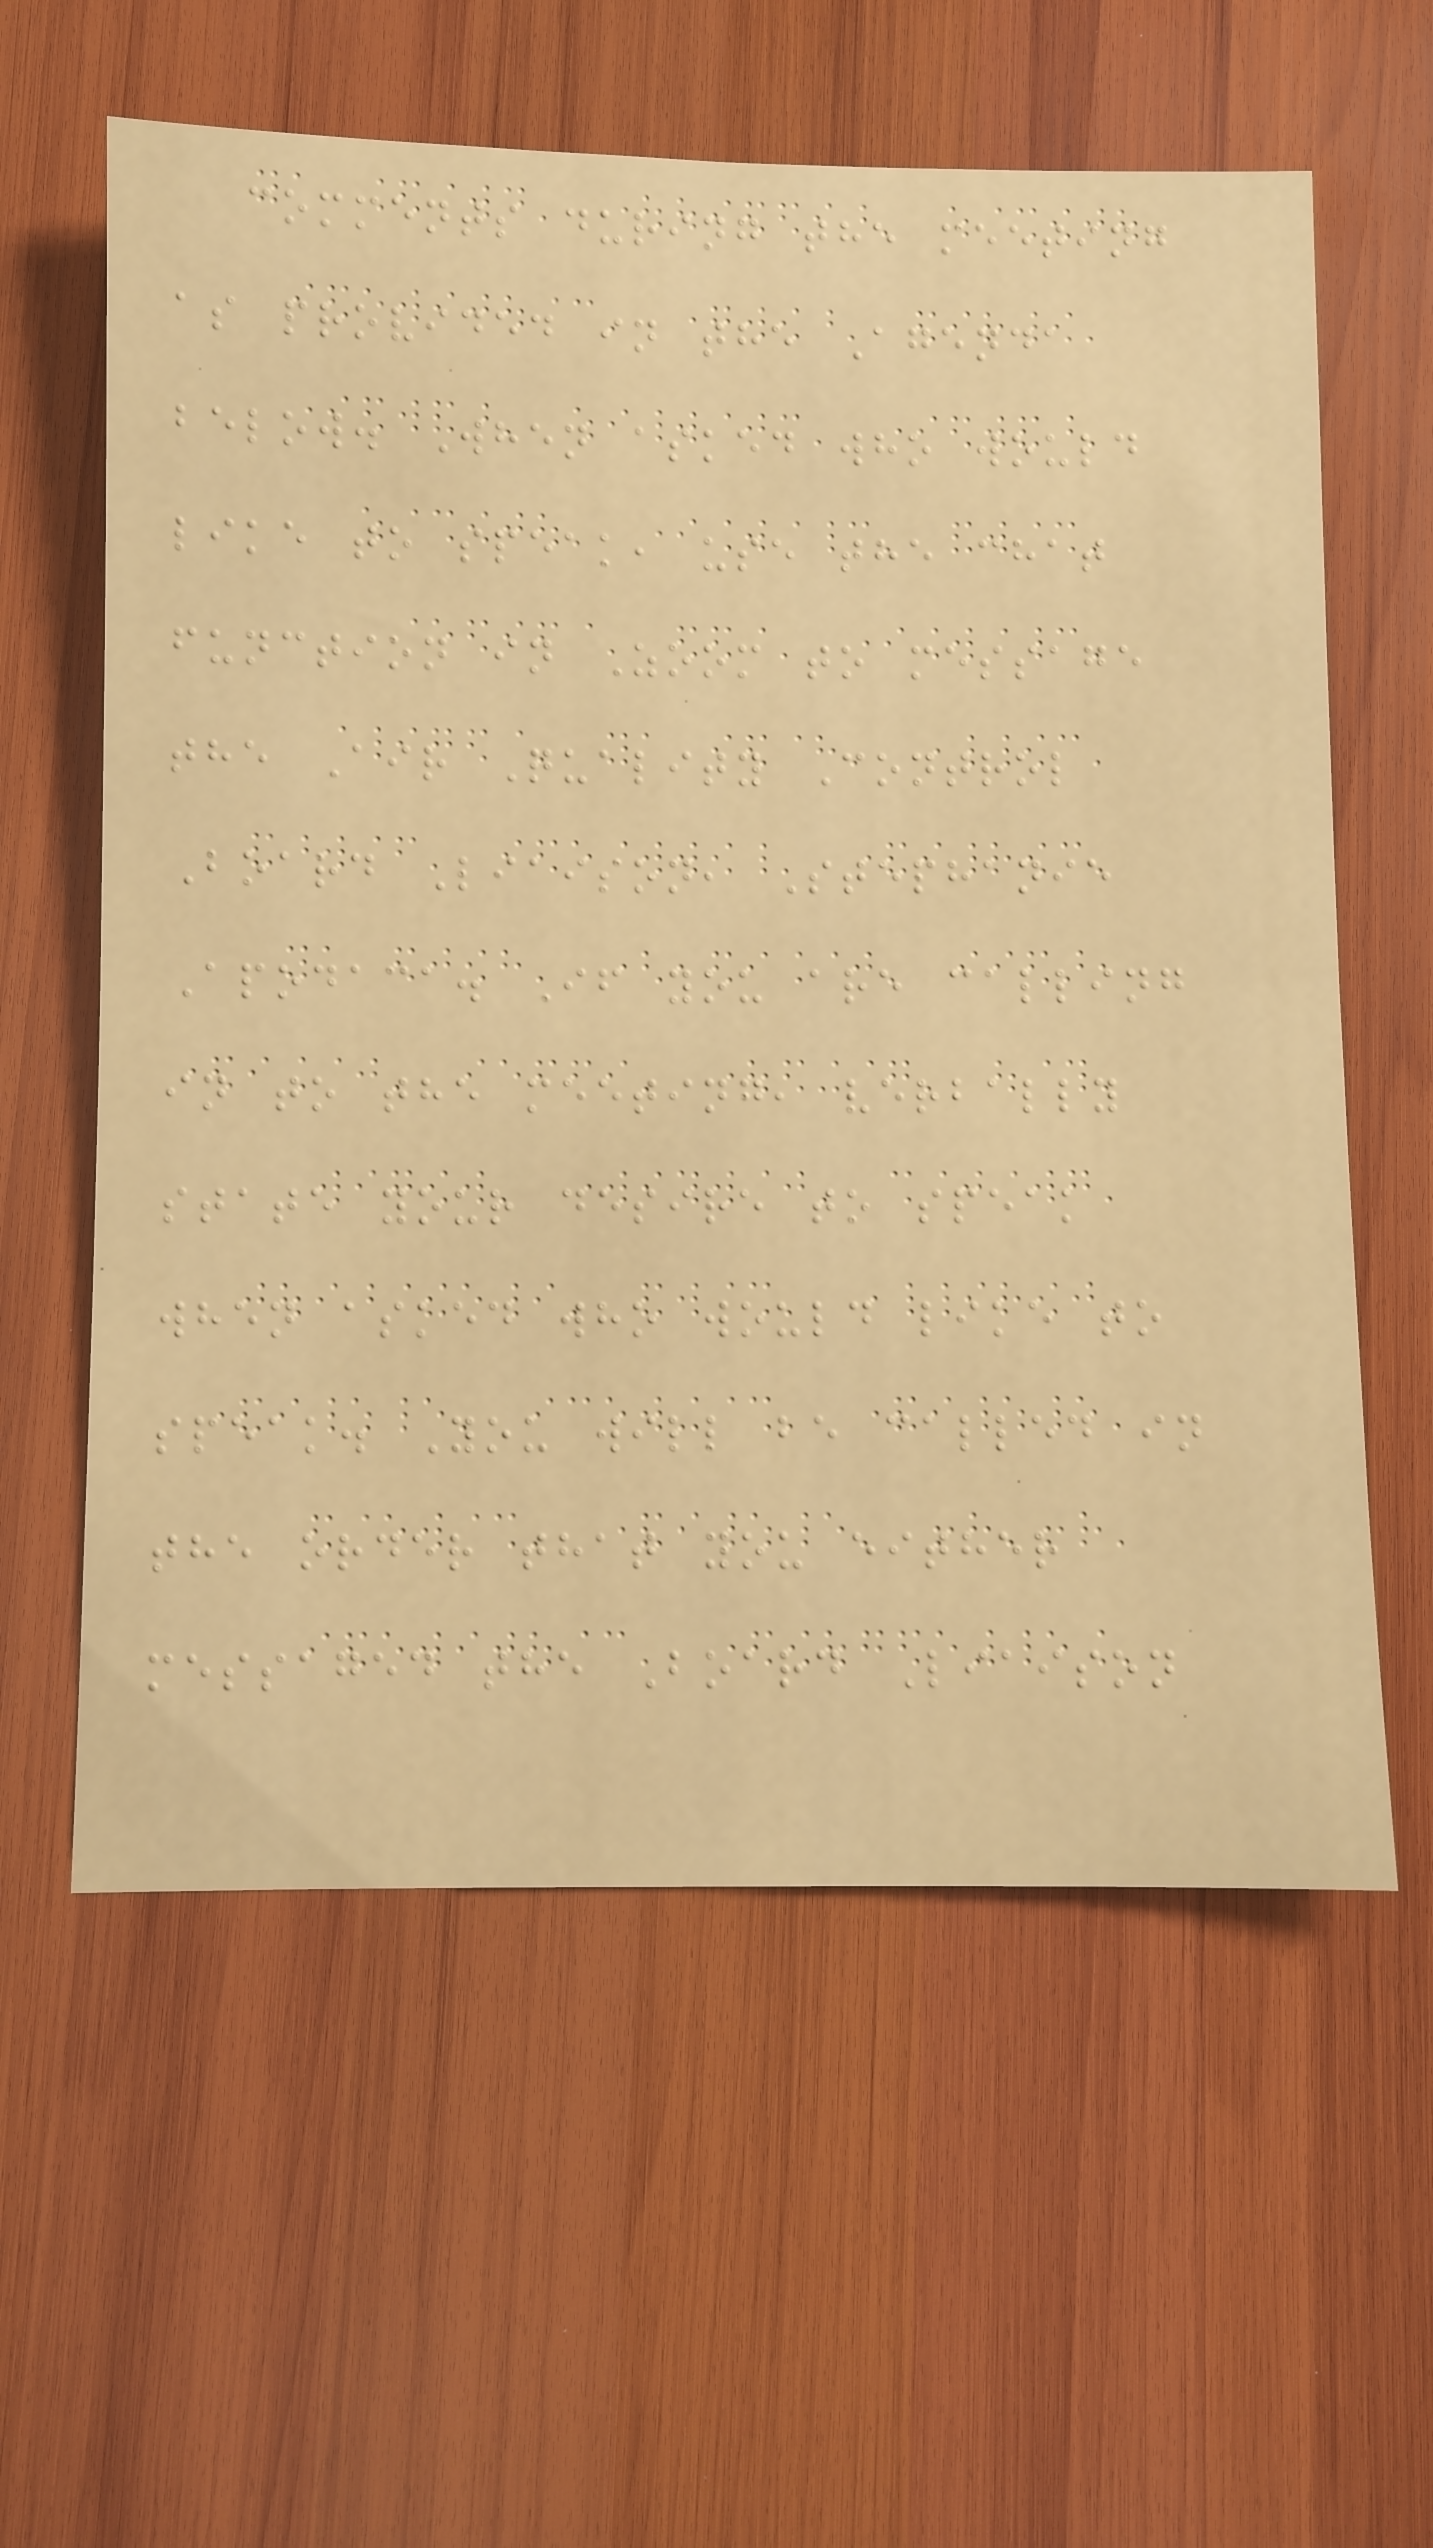comments during the meeting
as provided in the Agenda
below. When asked who would
like to speak, use the chat
function in Zoom to message
the Air Quality Control
Board Liaison, Stephanie
Apodaca. If you are calling
in to the meeting, verbally
state your desire to speak
when asked who would like to
speak. You will be called in
the order that you either
messaged the Board Liaison
